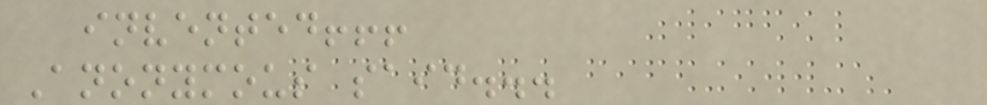invented!!!
Anonymous said...
